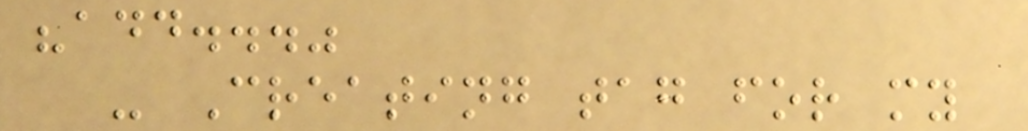"add..."
- Creating tag for my
